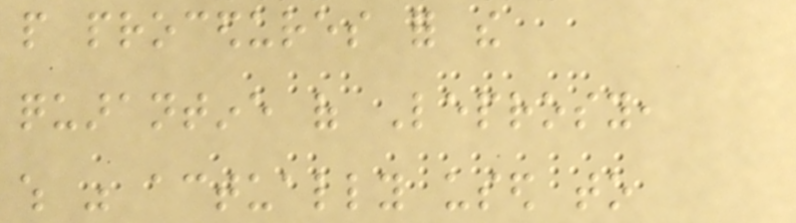people procedures for the
quarantine of Leprosy,
which was actually used to
